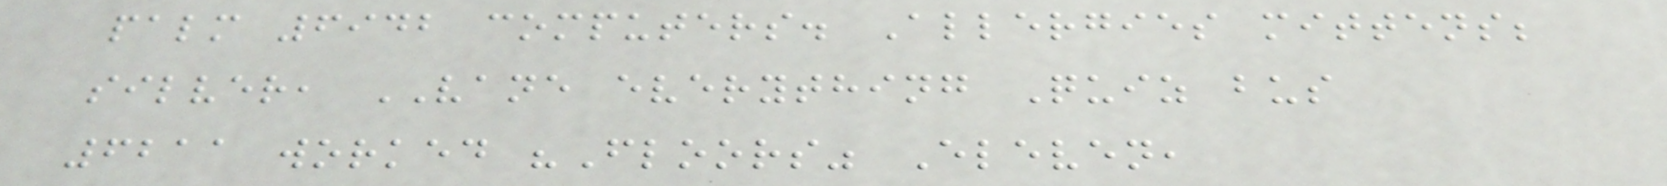palm 6942 computers. Allergies mittens;
silver, VANE everything Quiz bus
6211 worked "Floors" Eleven,
